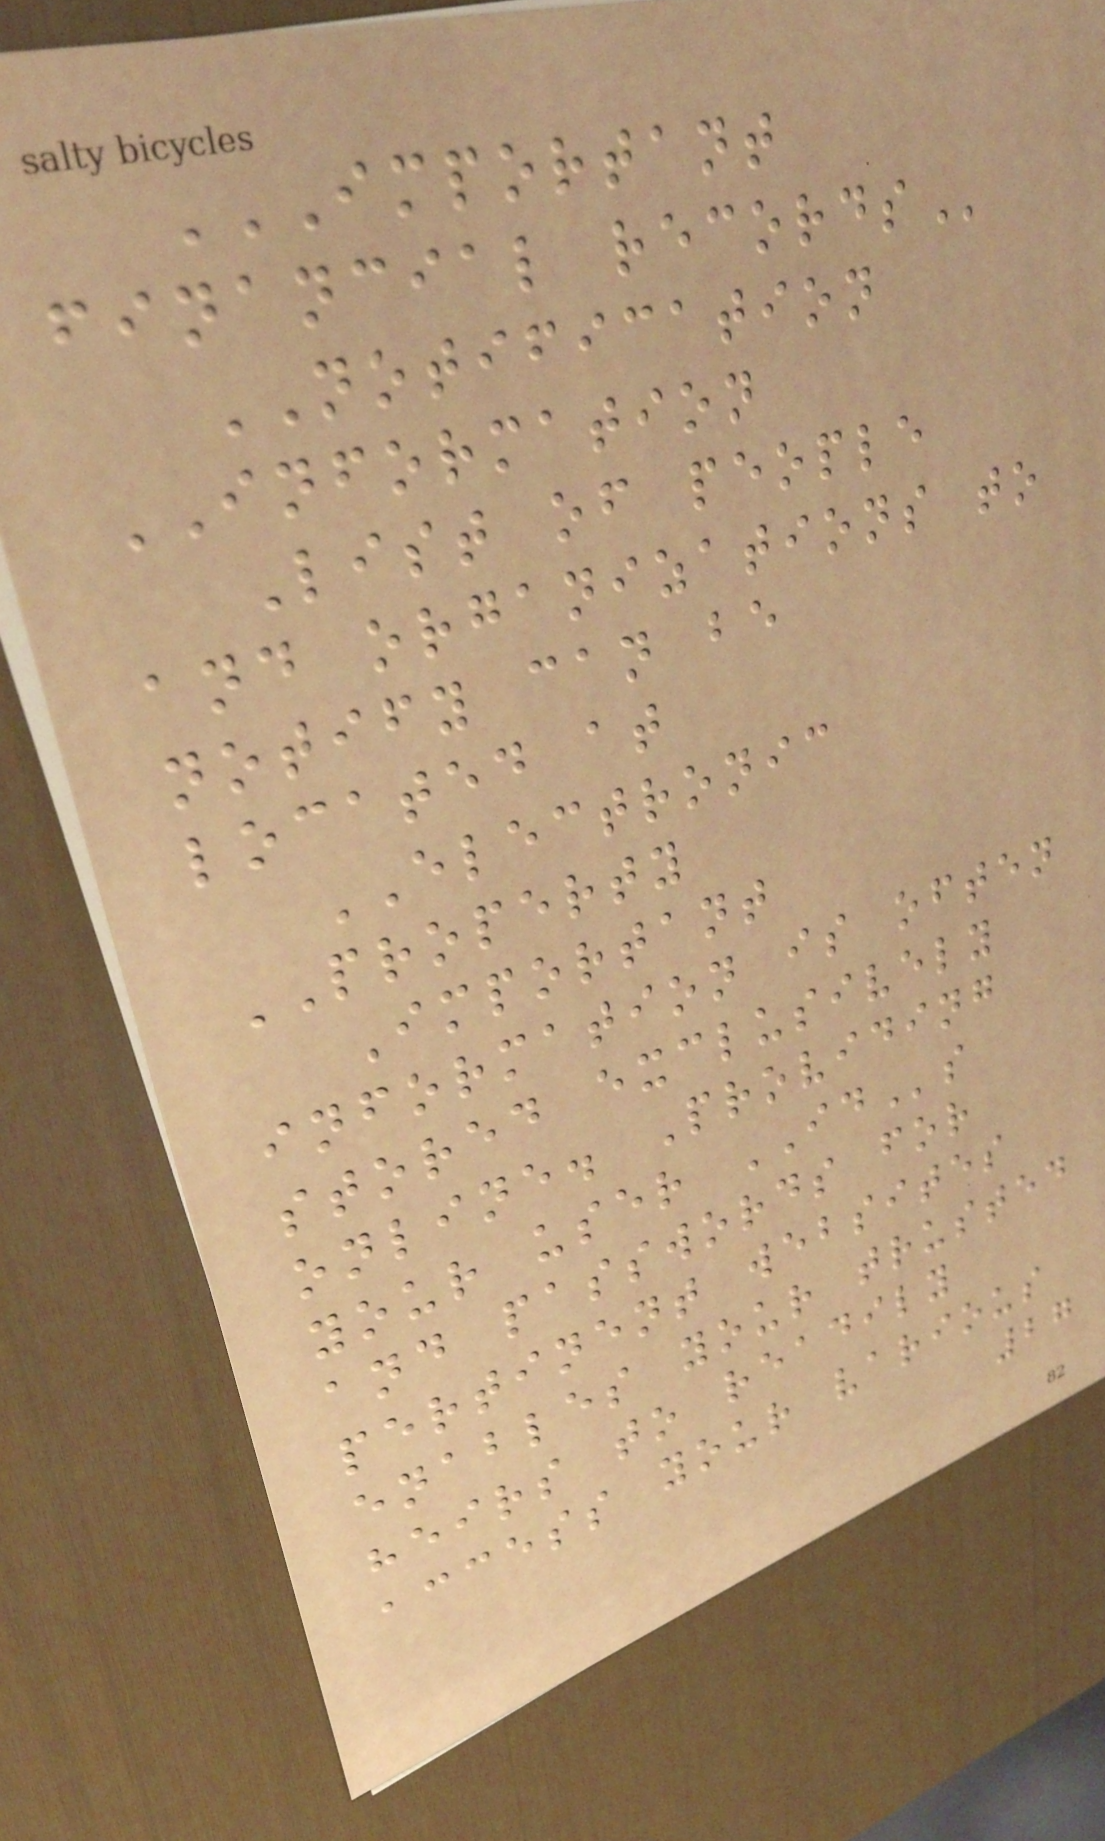IMPORTANT
FINANCIAL RECORDS
NOTIFICATION
INFORMATION
List of people
and organizations to
notify can be
located at
ELECTRONIC
PROPERTY
Important
information is often
stored exclusively
online. Providing
your user IDs
and passwords for
pertinent websites
enables your trusted
heirs to readily
access your various
27
